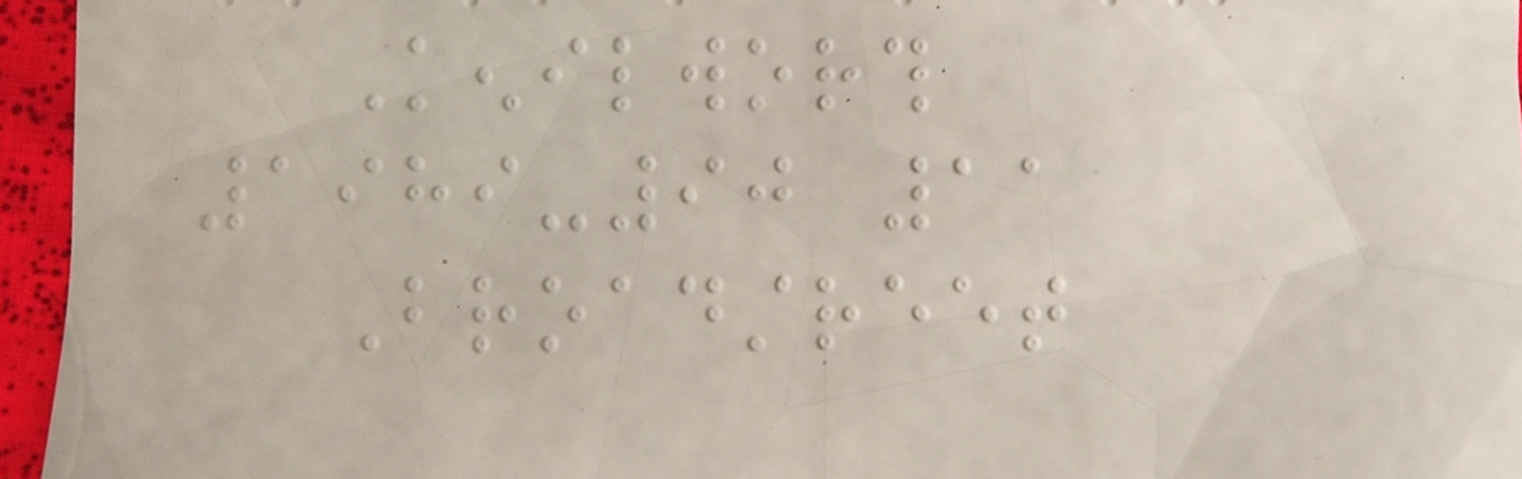Kenilworth
1989-90 11
Broadstreet
